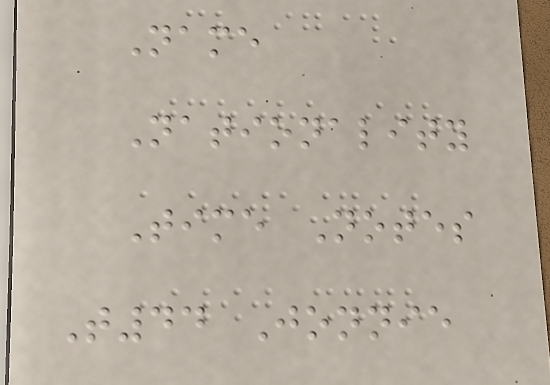Name
Nationality
Time Notes
T44 Jonnie
